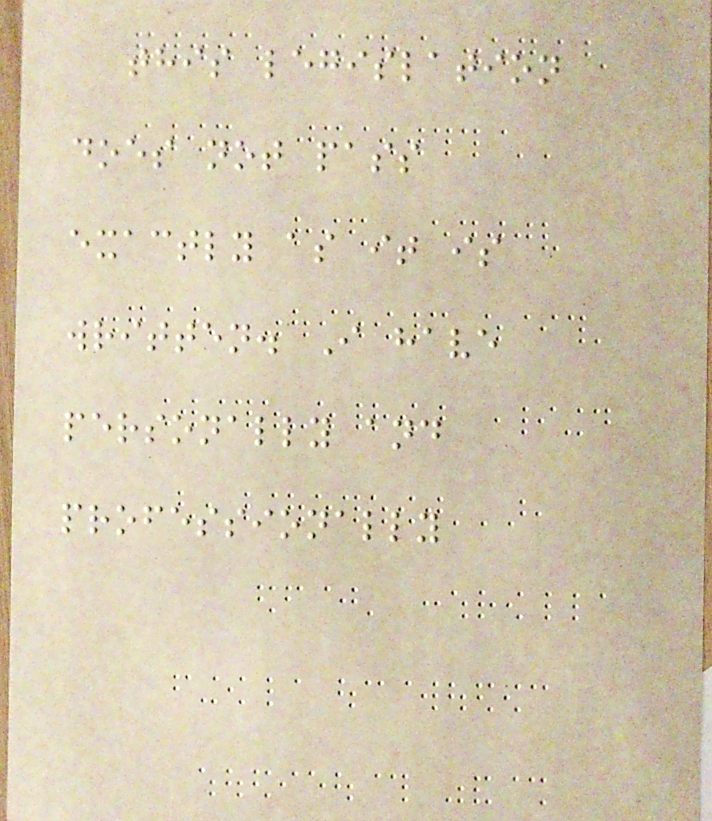this legislation
does not pass
exactly as it is
written. I have
personally and
professionally
